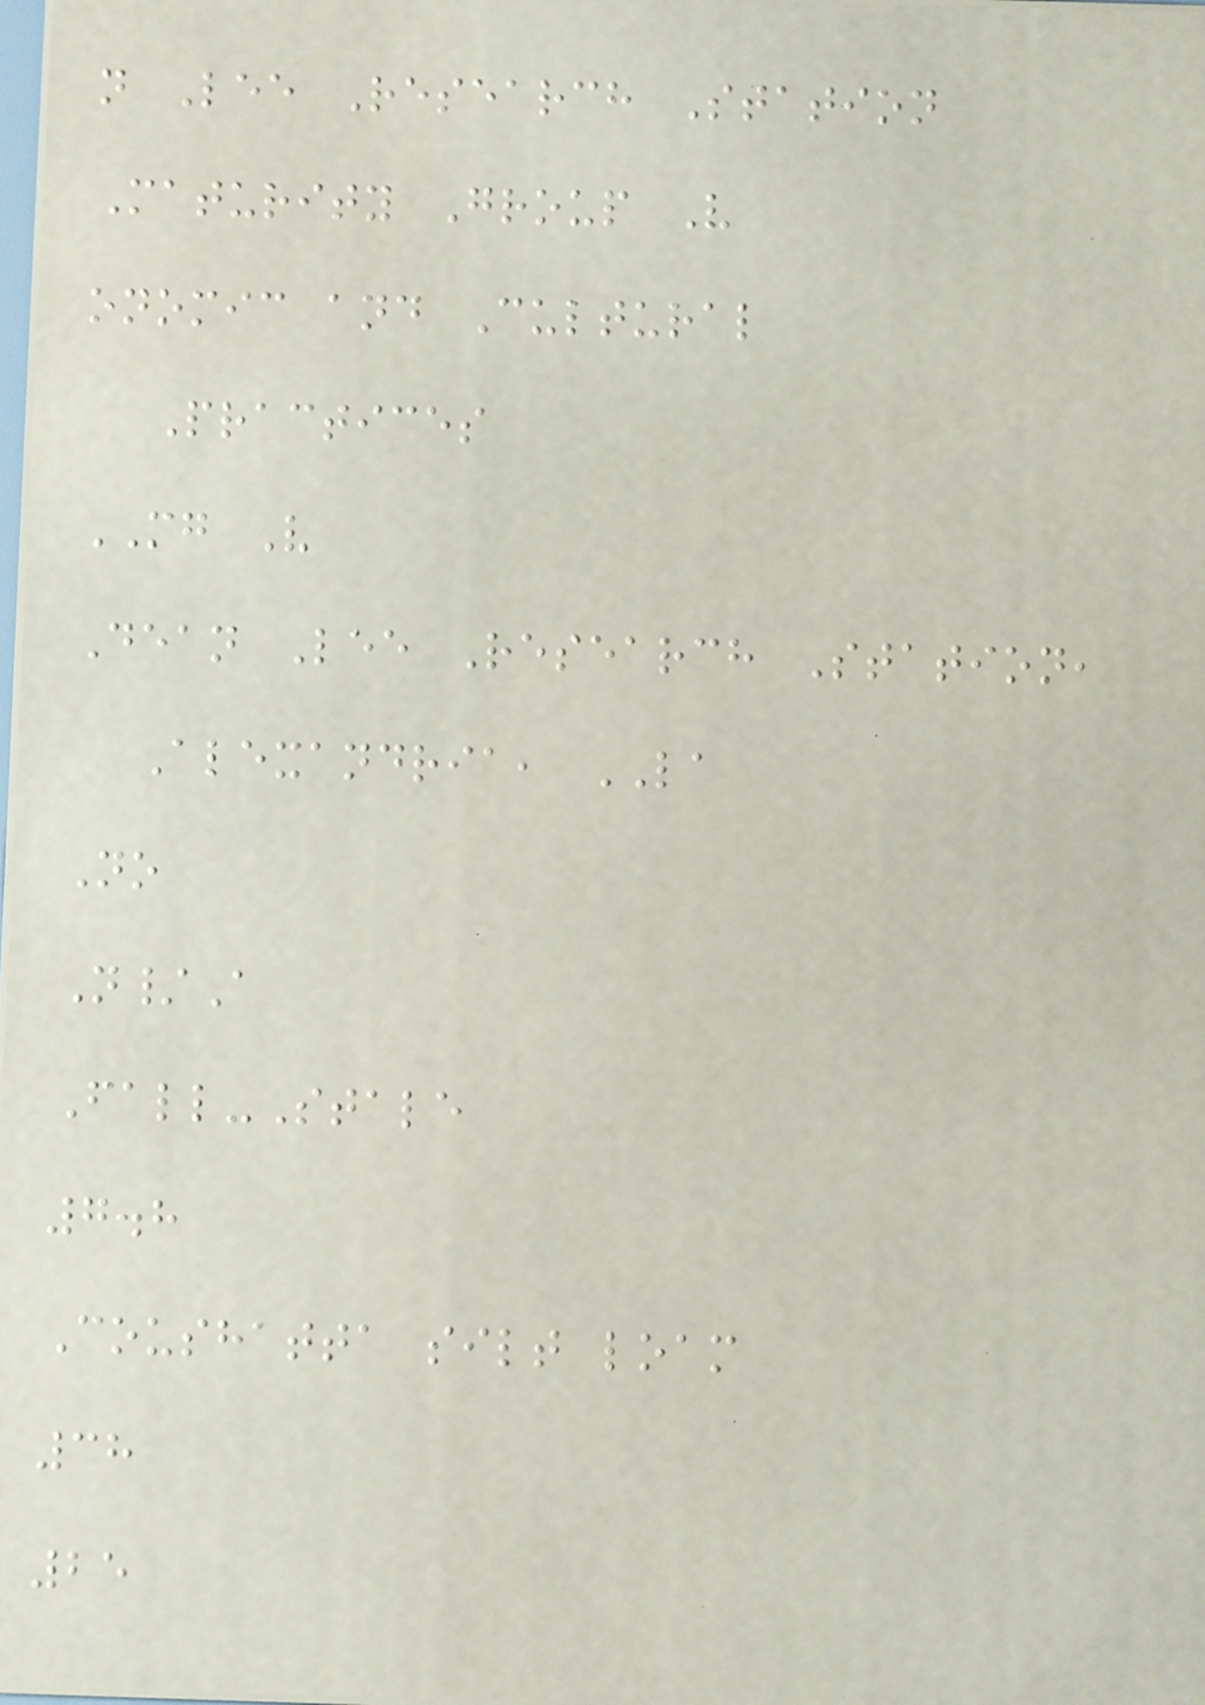n Lee Research Station
Maturity Group V
onomic and Cultural
Practices
MG V
Dean Lee Research Station,
Alexandria, LA
No
N/A
Fall-Stale
7.8
Coushatta silt loam
38
25
